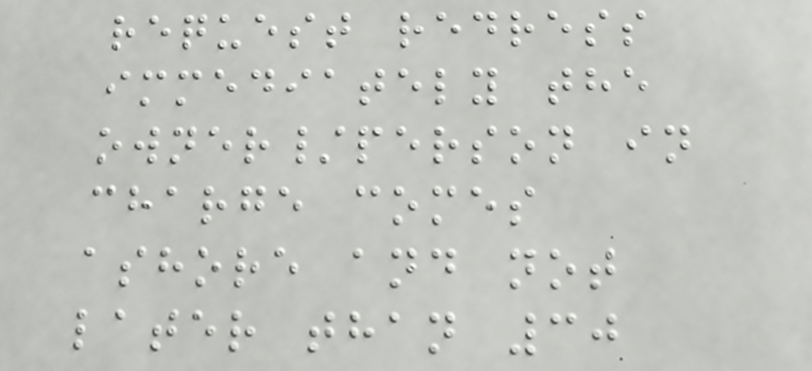request redress
immediately the
owner/person in
charge comes
ashore and not
later than 30
